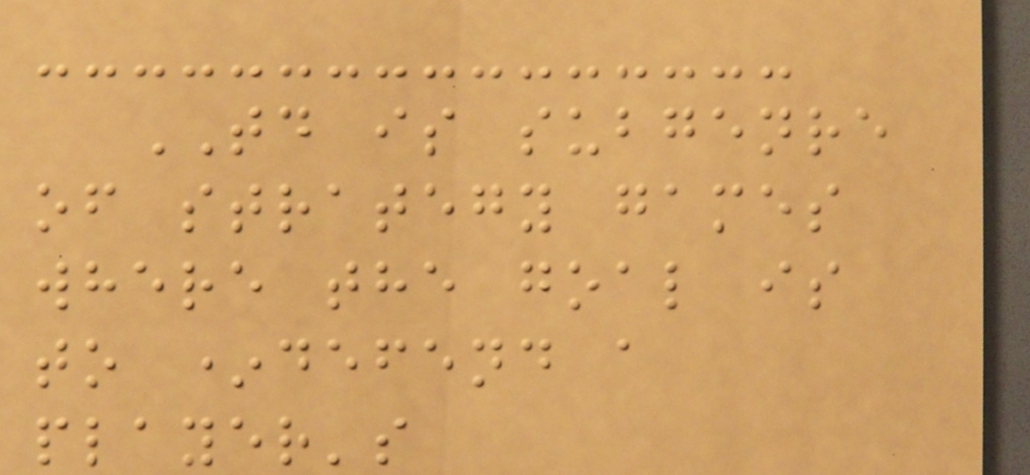TD is subgenre
of strategy games
where the goal is
to *defend a
player's
